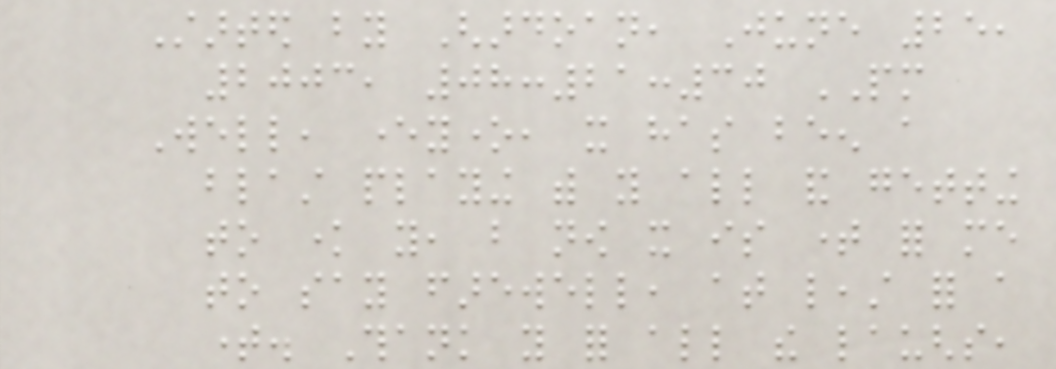Started by Ghardoan, June 25,
2003, 08:21:30 PM
Well, everyone, it has been a
blast playing with you all and getting
to know you, but now it is time for me
to say farewell, at least for a
time. Thank you for all the laughs,
